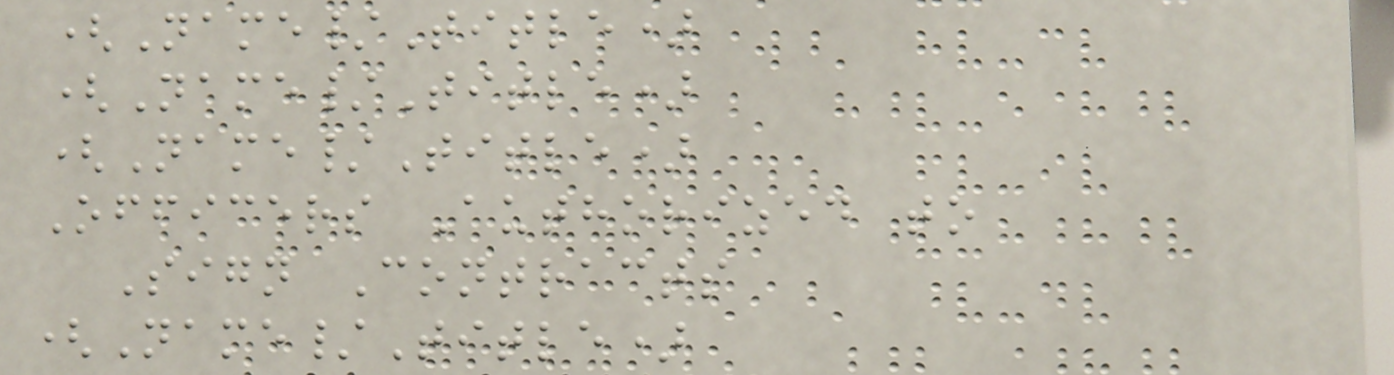(Name/Title)
(Name/Title)
(Name/Title)
Officers Authorized to
Sign Contracts
(Name/Title)
